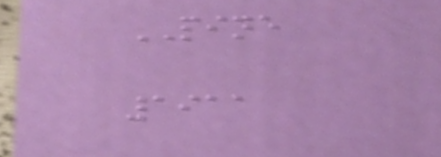PINE
1911
